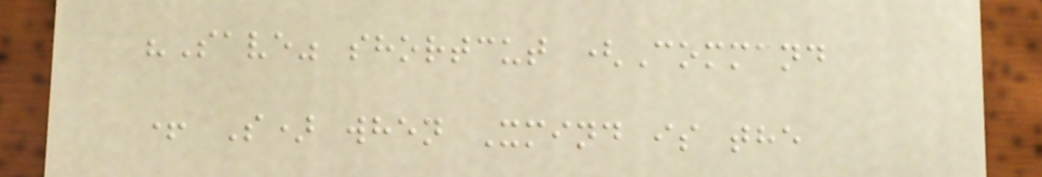"Save" shortcut (Command
+ S) when Xmind is the
